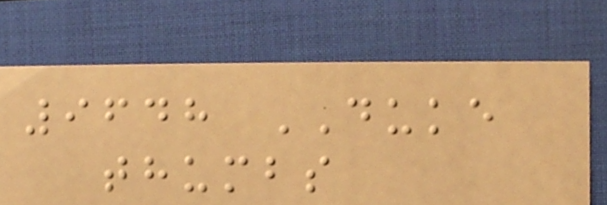9648 DUKE
thumbs
